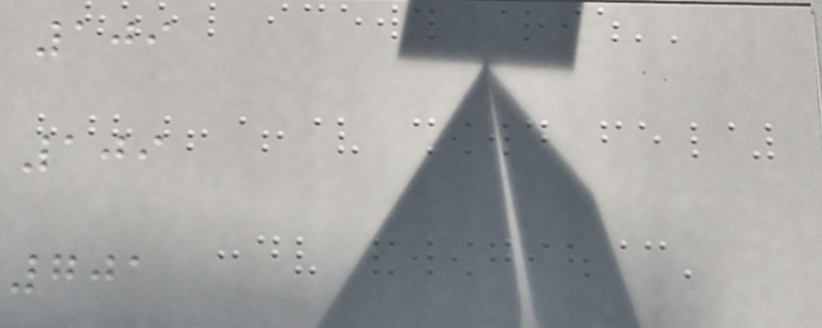109
109
701
